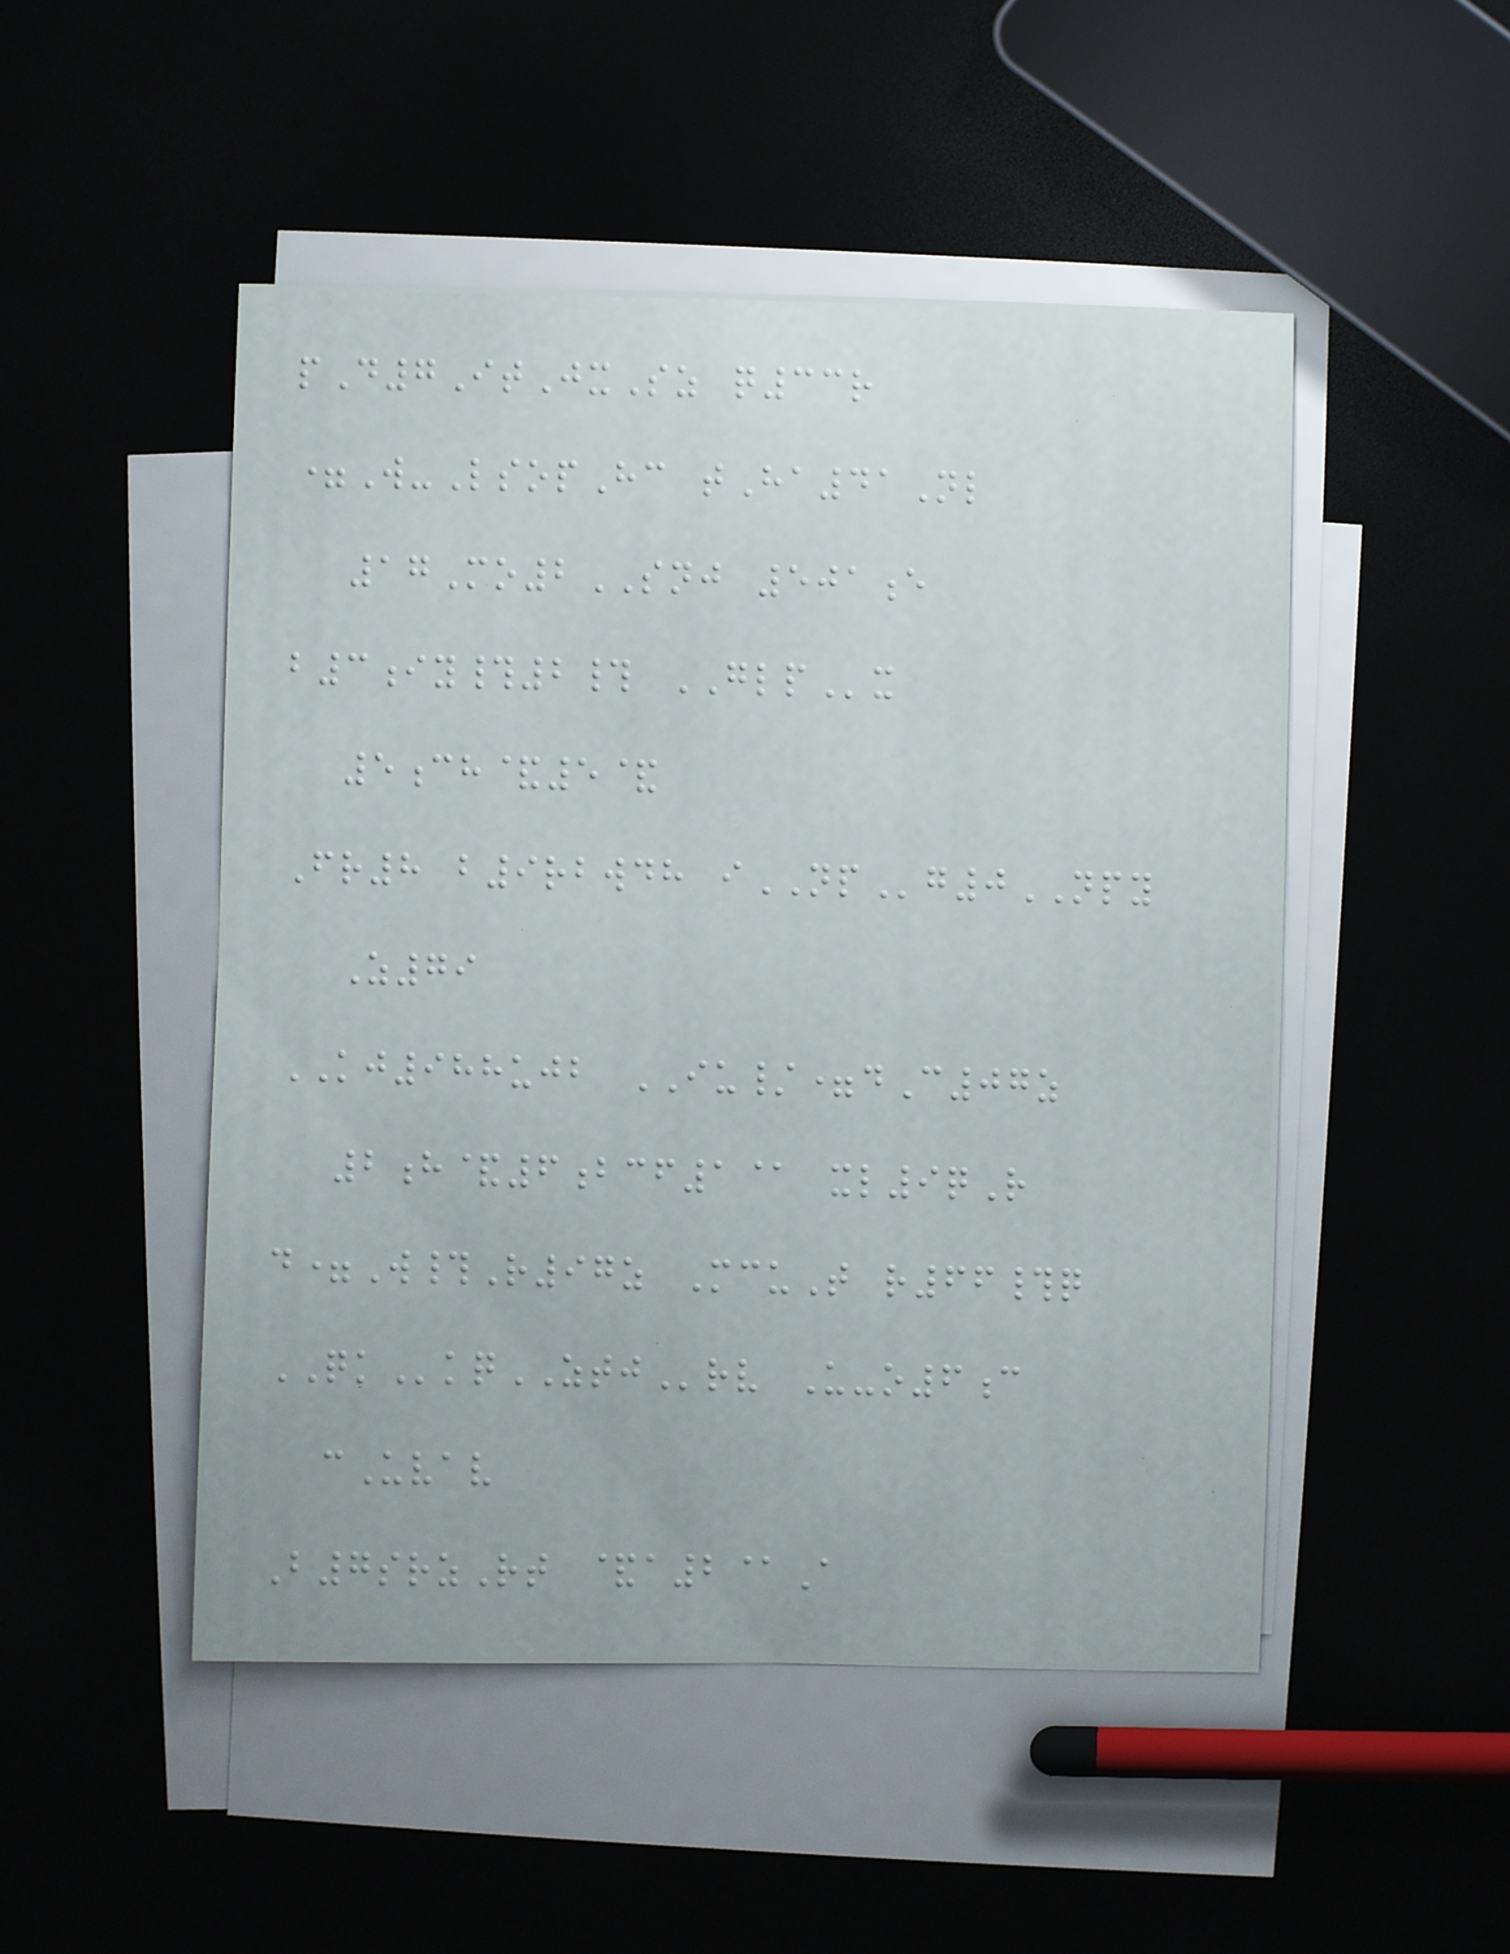pD7ItJxSz q33r
=W-LsopHc tHa41Nl
17Mo2SNJ 501e
b3iy#2# GLPx
5ch&5&
Fr8 b9rbwdh iNPg0NPY
Z79
KJ988ujb IU/=dC07z
2h&6bcf1@ xl9qR
d=W#R97z McuT r66#q
QKkqZTJrv U-o6c
cUvav
B7srzRt &a2@A
